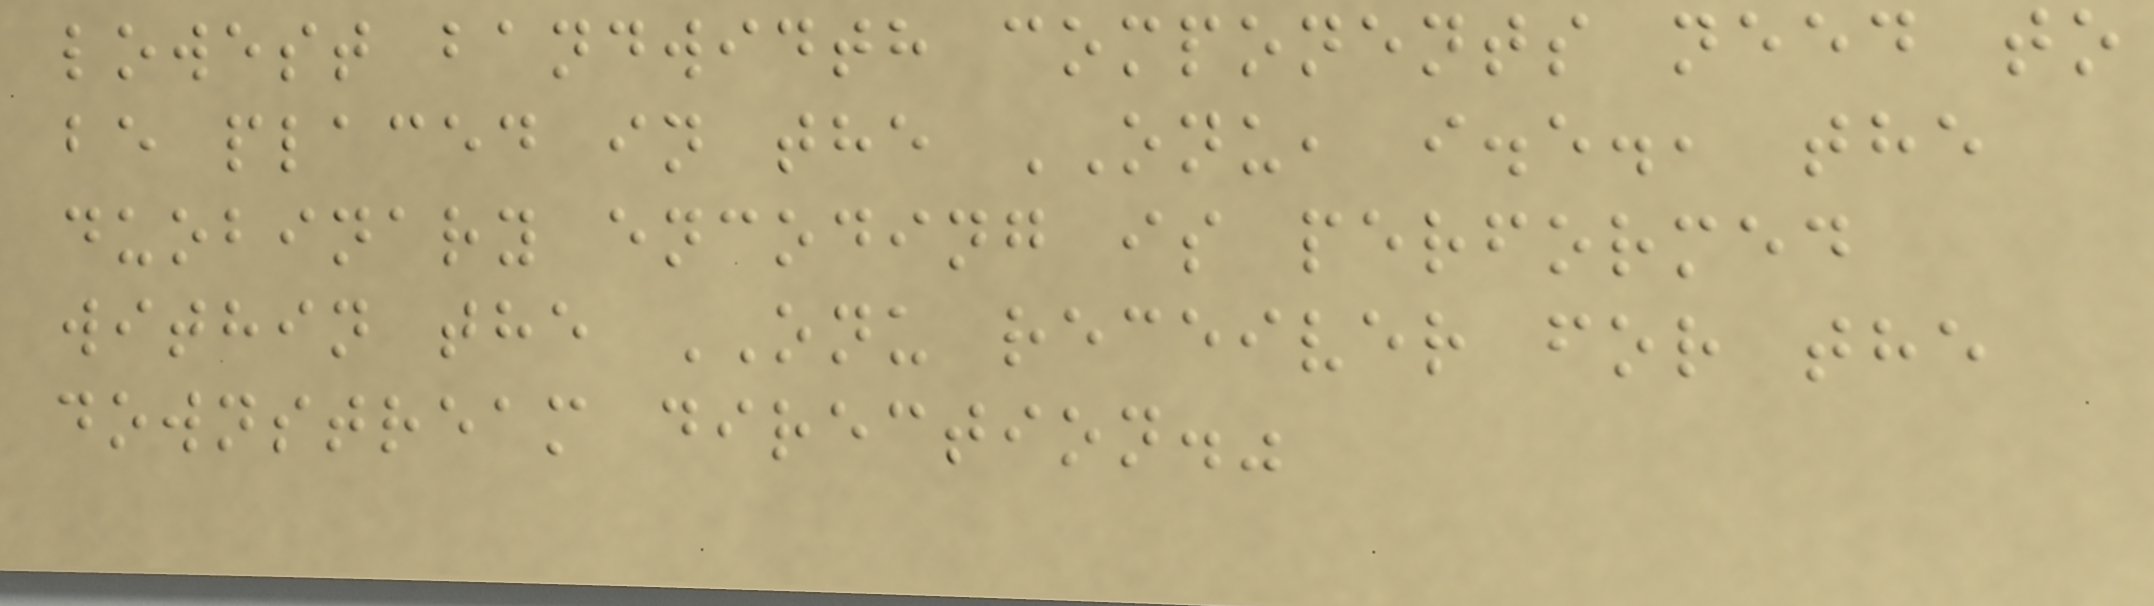lowest bandwidth components need to
be placed in the ONU, i.e., the
duobinary encoding is performed
within the ONU receiver for the
downstream direction."
